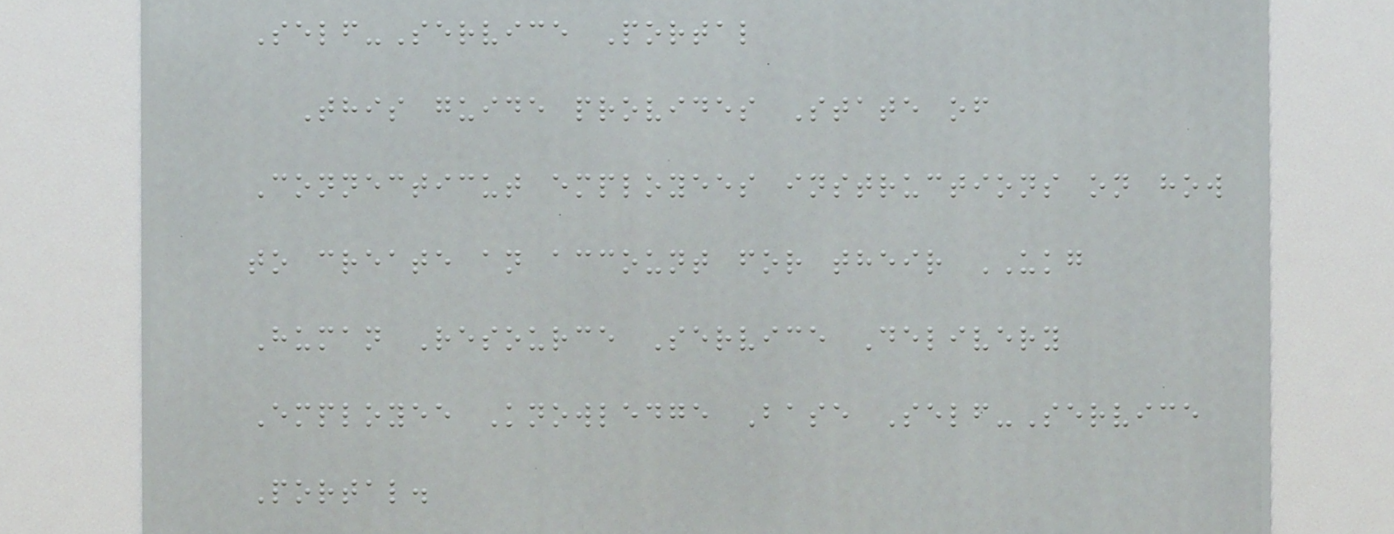Self-Service Portal
This guide provides State of
Connecticut employees instructions on how
to create an account for their UKG
Human Resource Service Delivery
Employee Knowledge Base Self-Service
Portal.
